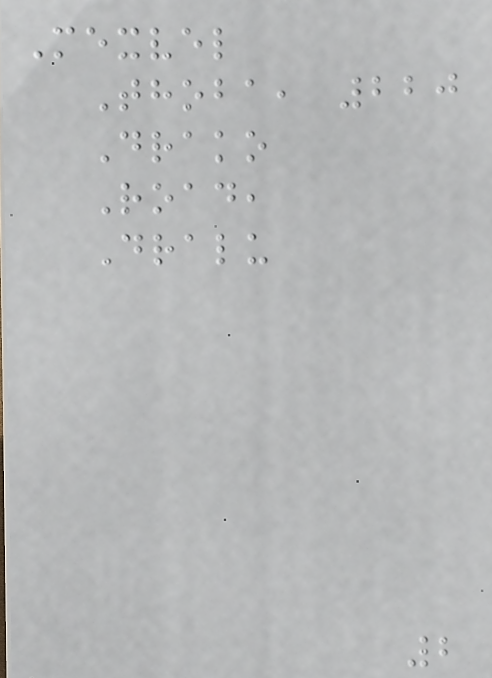Mexvel
Thoba, 220
Drako
Road,
Dralu
2
